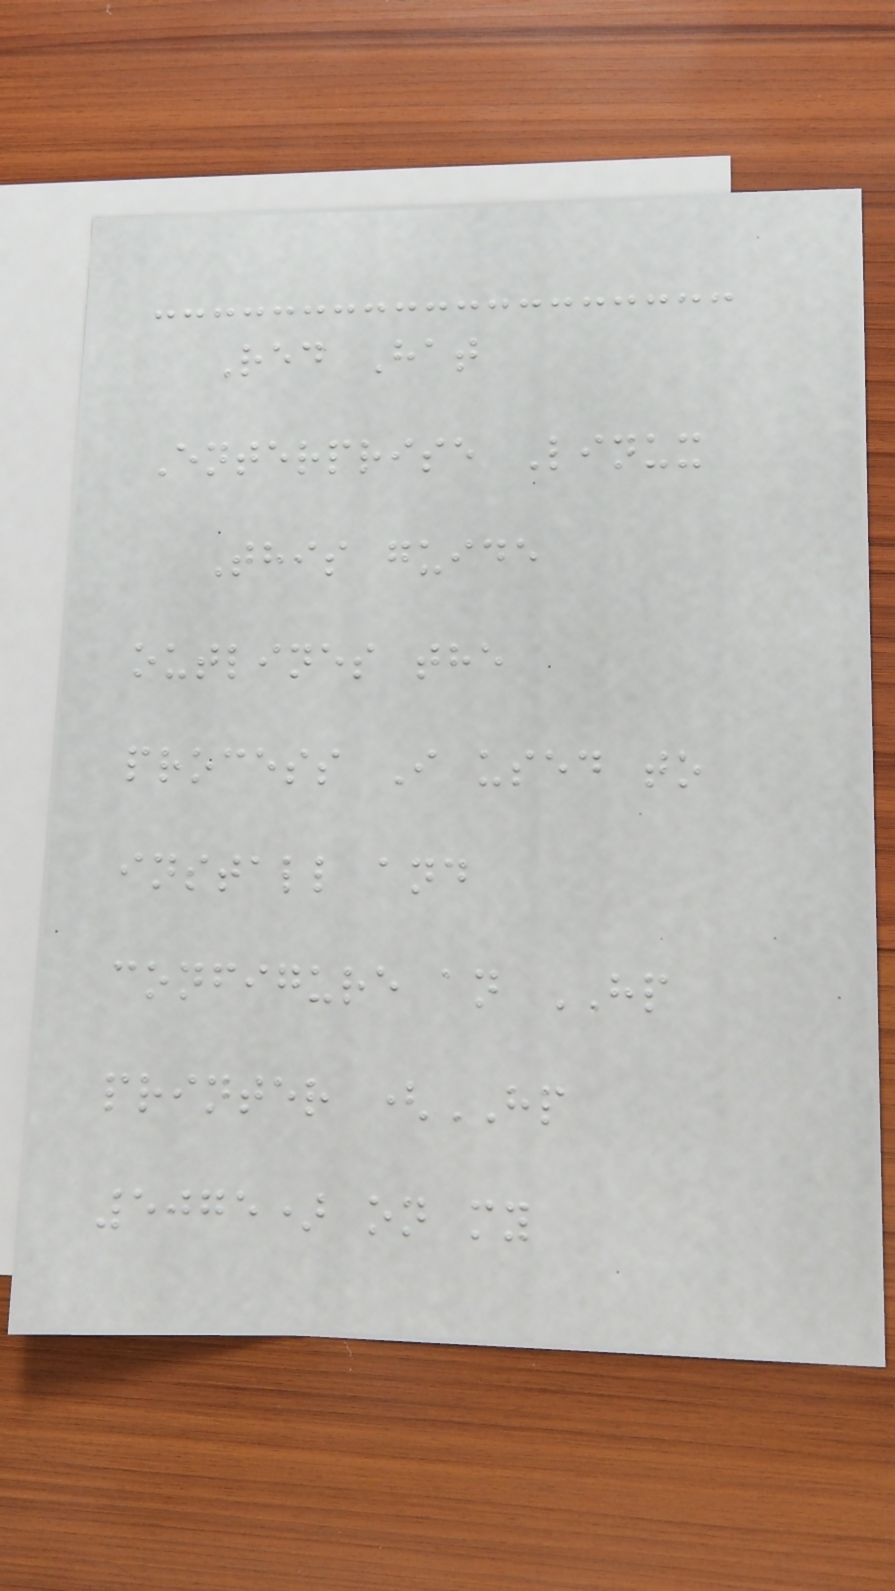Red Hat
Enterprise Linux
This guide
outlines the
process I used to
install and
configure an HP
printer (HP
5075) on my
